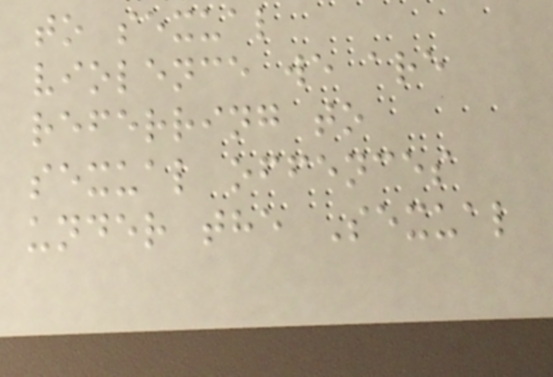to sexual
violence we are
referring to
sexual offences
under the Sexual
